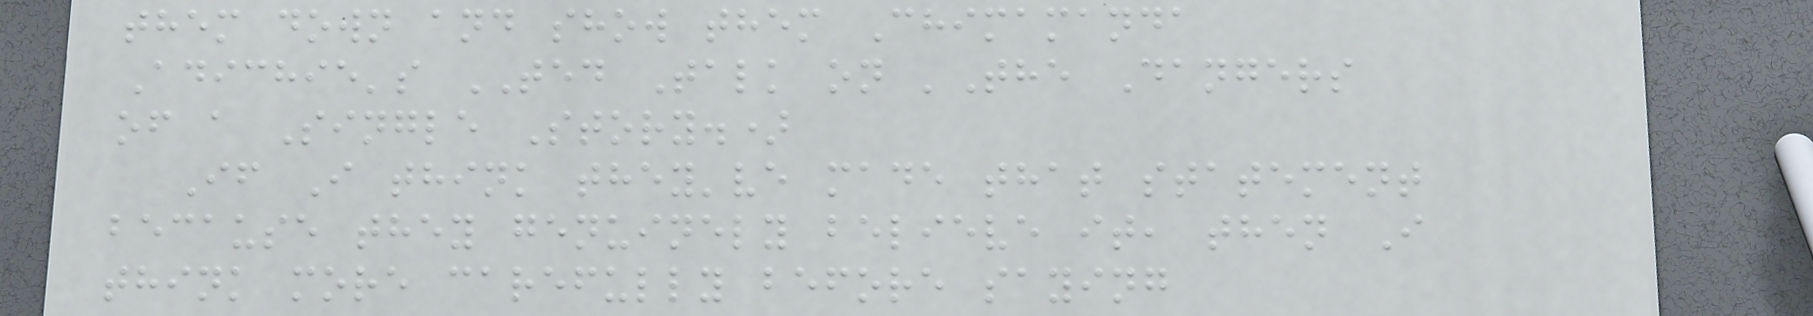them down and show them Chimamanda
Adichie's TED Talk on 'The Dangers
of a Single Story.)
If I think they've made that statement
because they genuinely believe it, then I
think more carefully before saying
